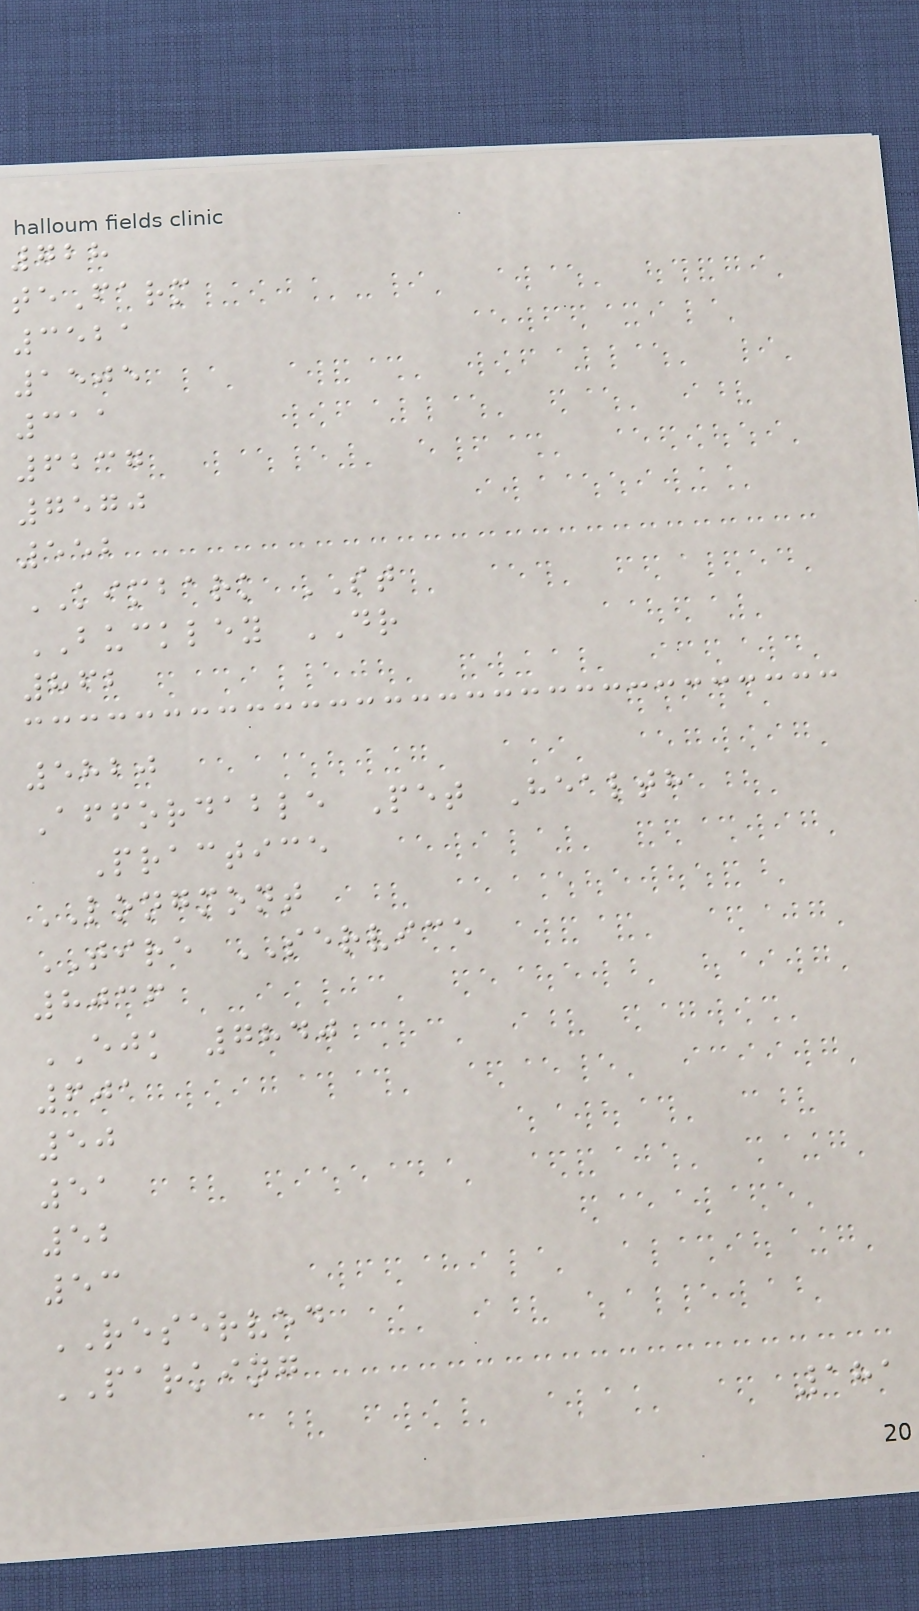728
teFarm
3521
1505
311
6237
7570
552
KIMBARK ST
BUCKLEY DR
862
5820
Affordable Pet Health
Practice
LONGMONT
TIRE SERVICE
8036
EJK 7840
601
50
51
52
53
RESERVED
PARKING
181
